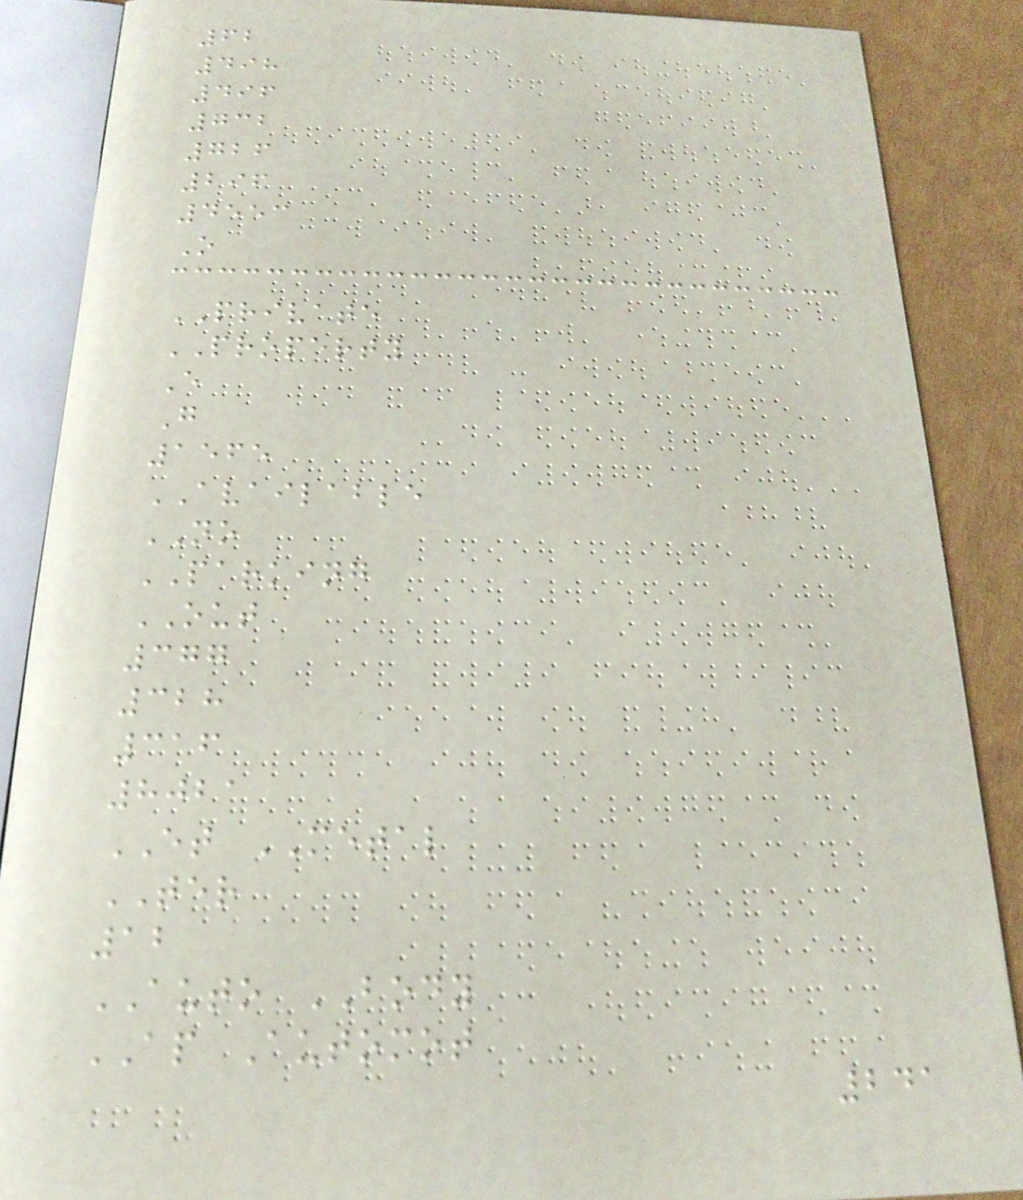62
498
496
732
726
296
4553
O
PRIVATE
PROPERTY
E
G
1565
AVAILABLE
NO
PARKING
OUT
377
328
316
8021
ET METAL
TER
12
AUTO BODY
AP Automot
241
